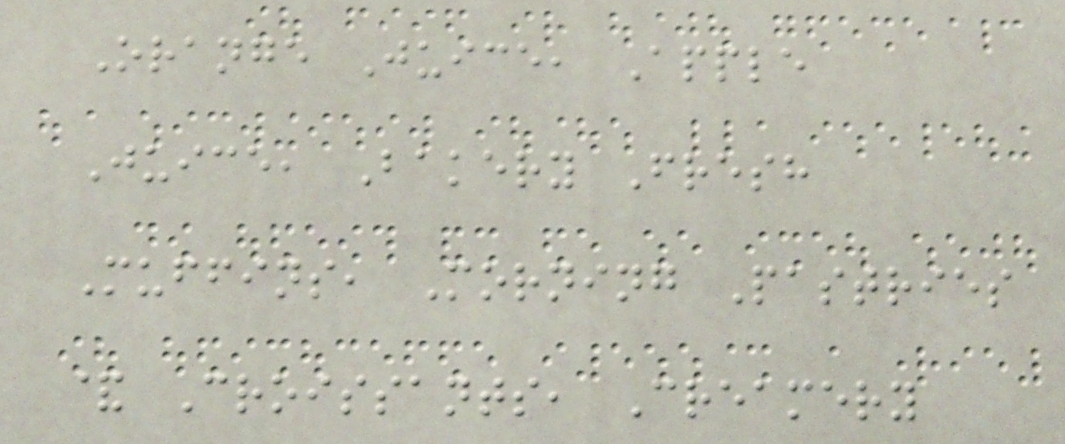Orange Juice, Apple
Juice, Bakery Fresh
Muffins, Morning Pastries
& Croissants, Creamery
